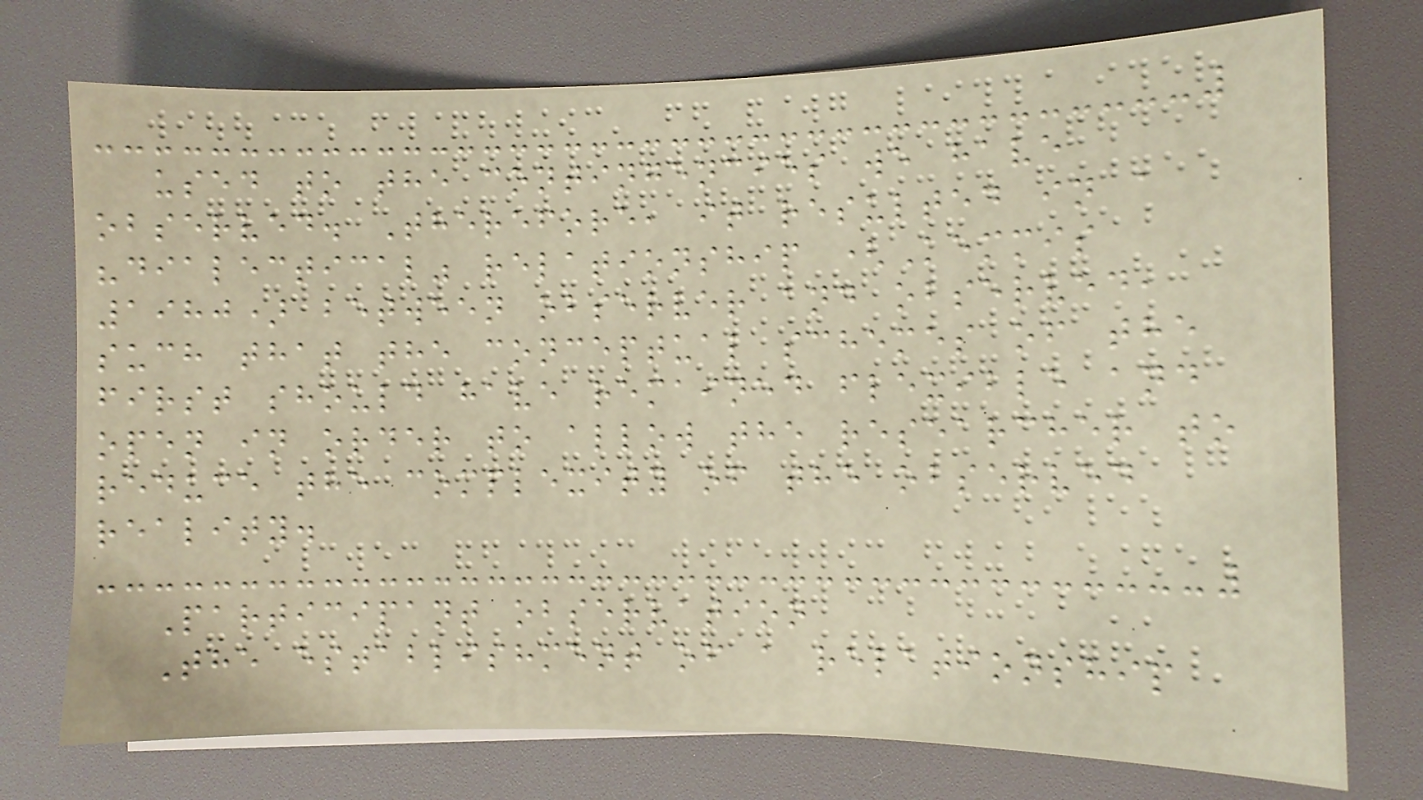used to the contingencies we have
observed. Therefore, it resulted in a
"dialectical" relationship (Kemmis
1980) between observer and observed,
such that the conceptual schemes of the
first should have remained flexible and
open in order to allow the researcher to
reduce the complexity of the observed
reality.
Participant observation
The establishment of a relationship
